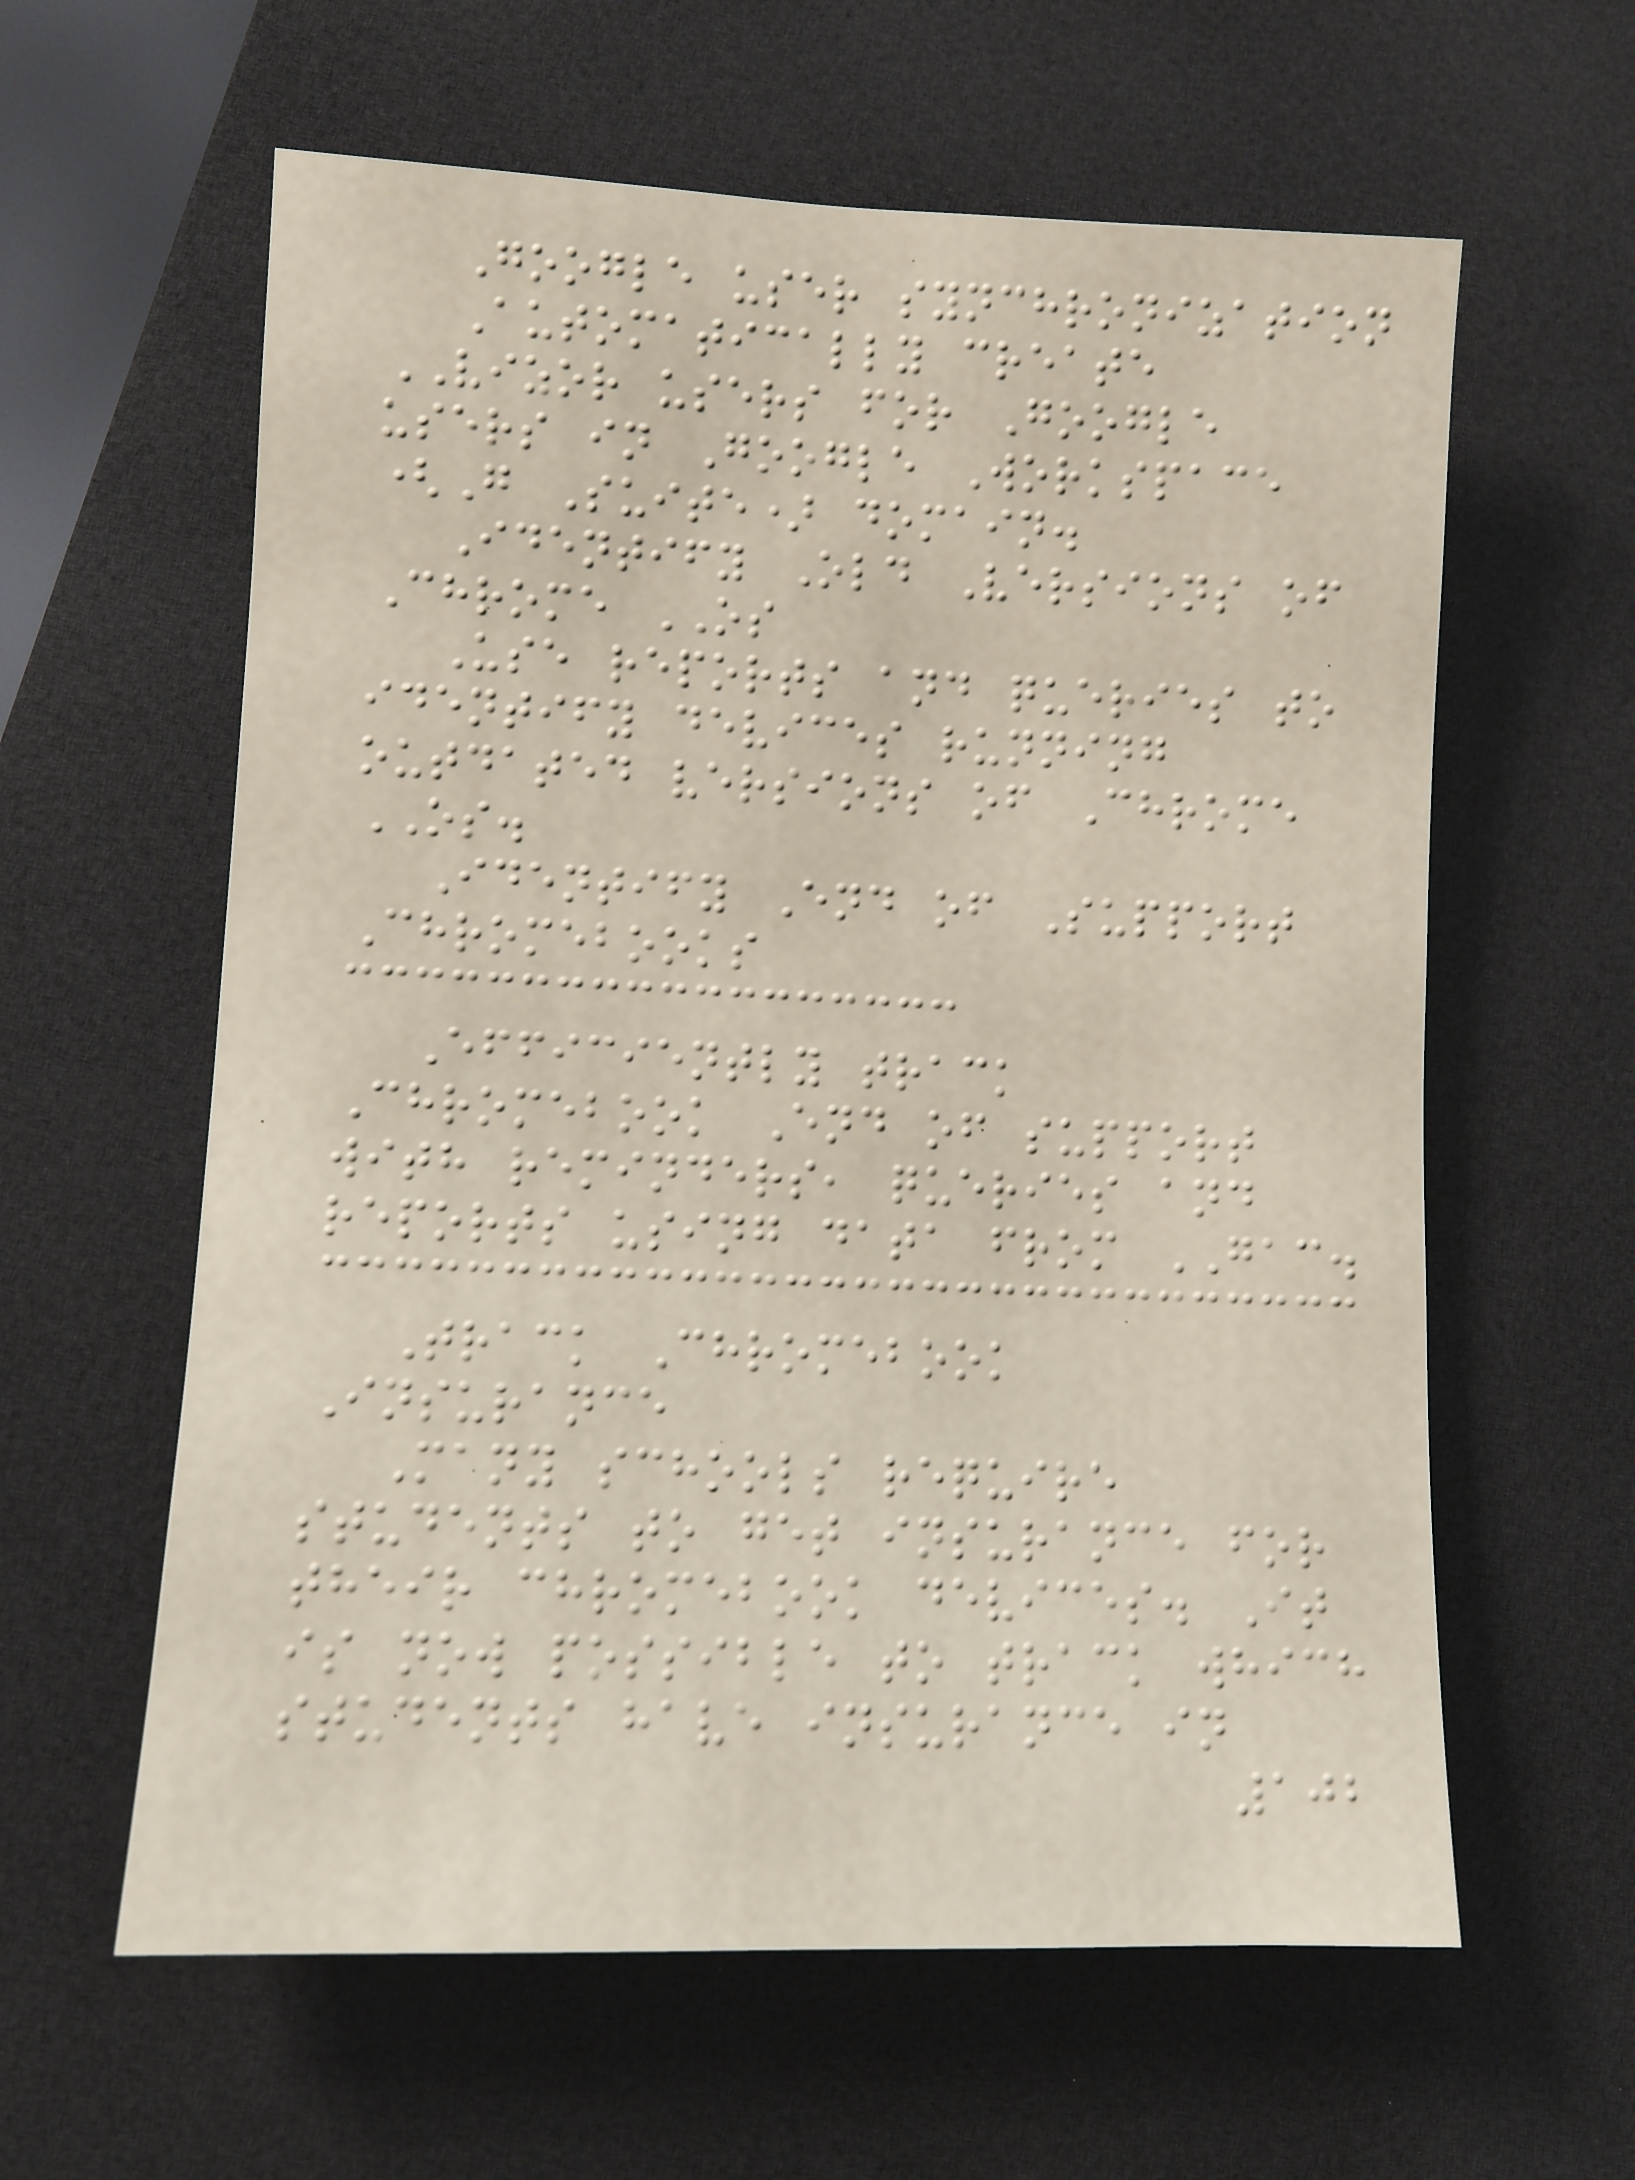Google user synchronization
Automatically create
VIZOR users for Google
users in Google Workspace
(G Suite) domain.
Identify Old Versions of
Chrome OS
Use reports and queries to
identify devices running
outdated versions of Chrome
OS.
Identify End of Support
Chromebooks
Efficiently track
Chromebook End of support
with reminders, queries and
reports using data from GAC.
Track Chromebook
Insurance
Many schools require
students to get insurance for
their chromebook devices. It
is now possible to track which
students have insurance in
102
